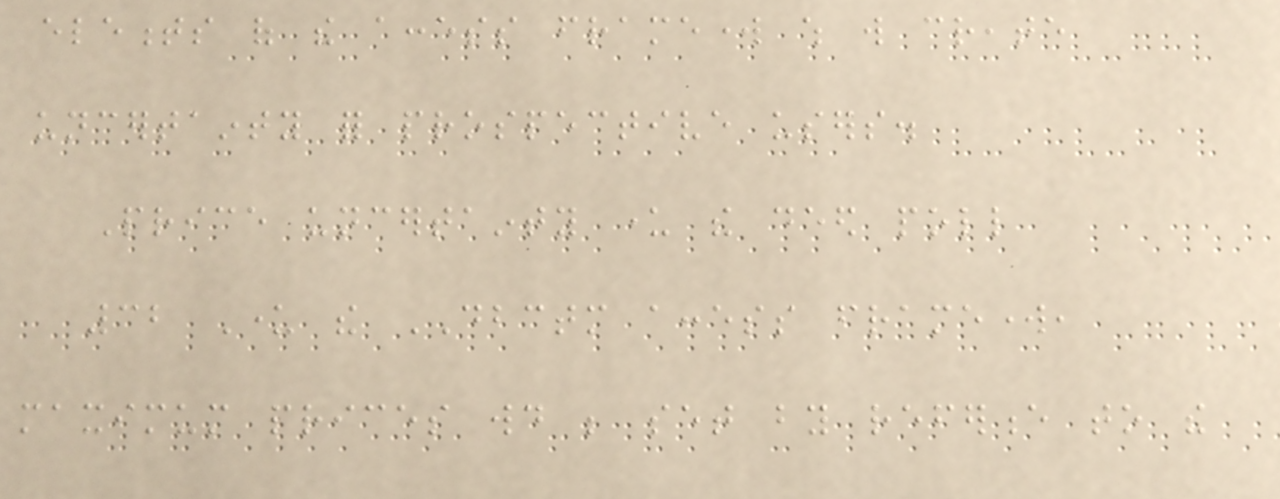elements of the access framework which will create
uncertainty for prospective users.
Price uncertainty under the deed poll
32 Under the DBCTM access framework,
maximum prices would be set by reference to the
